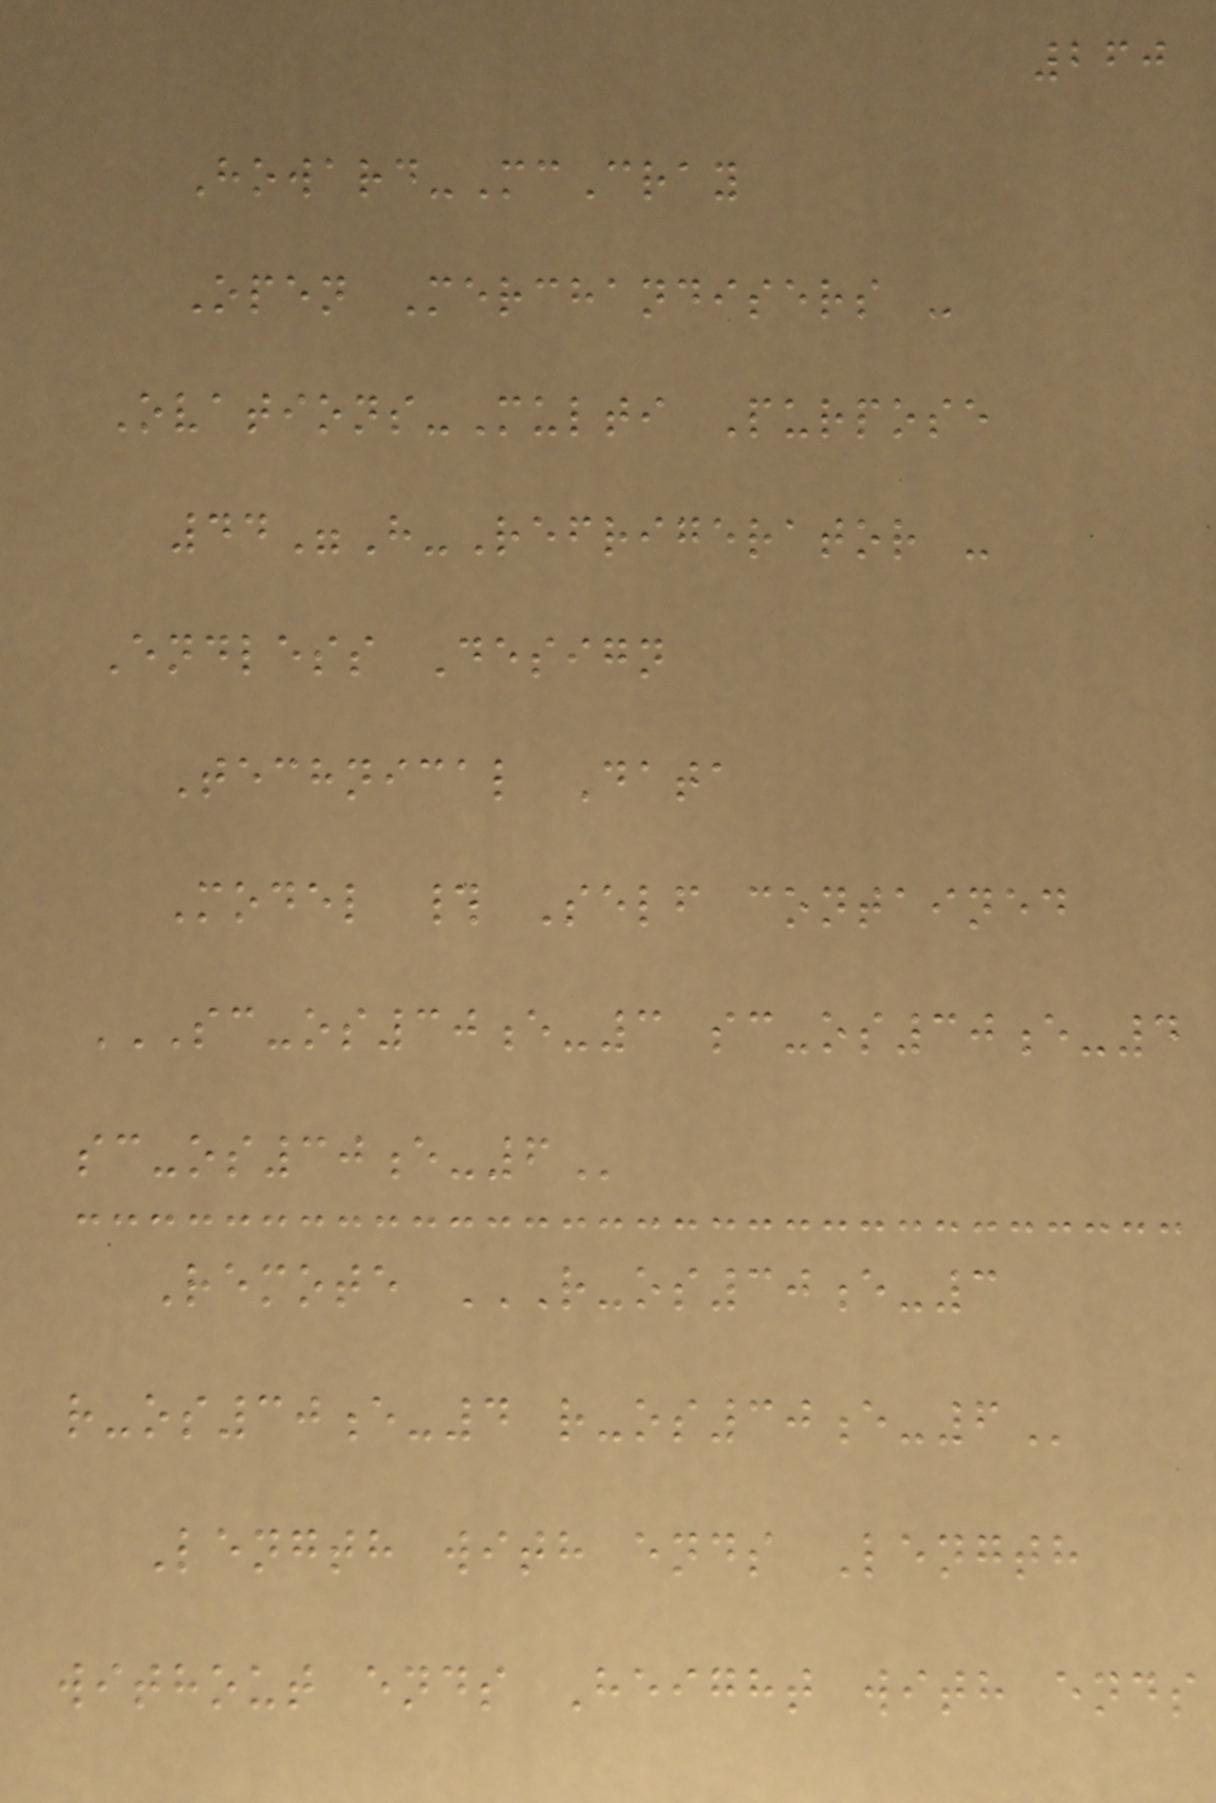260
Howard-McCray
Open Merchandisers -
Ovations-Multi Purpose
44"H-Refrigerator -
Endless Design
Technical Data
Model # Self contained
SC-OS30E-3 SC-OS30E-4
SC-OS30E-6
Remote R-OS30E-3
R-OS30E-4 R-OS30E-6
Length with ends Length
without ends Height with ends
